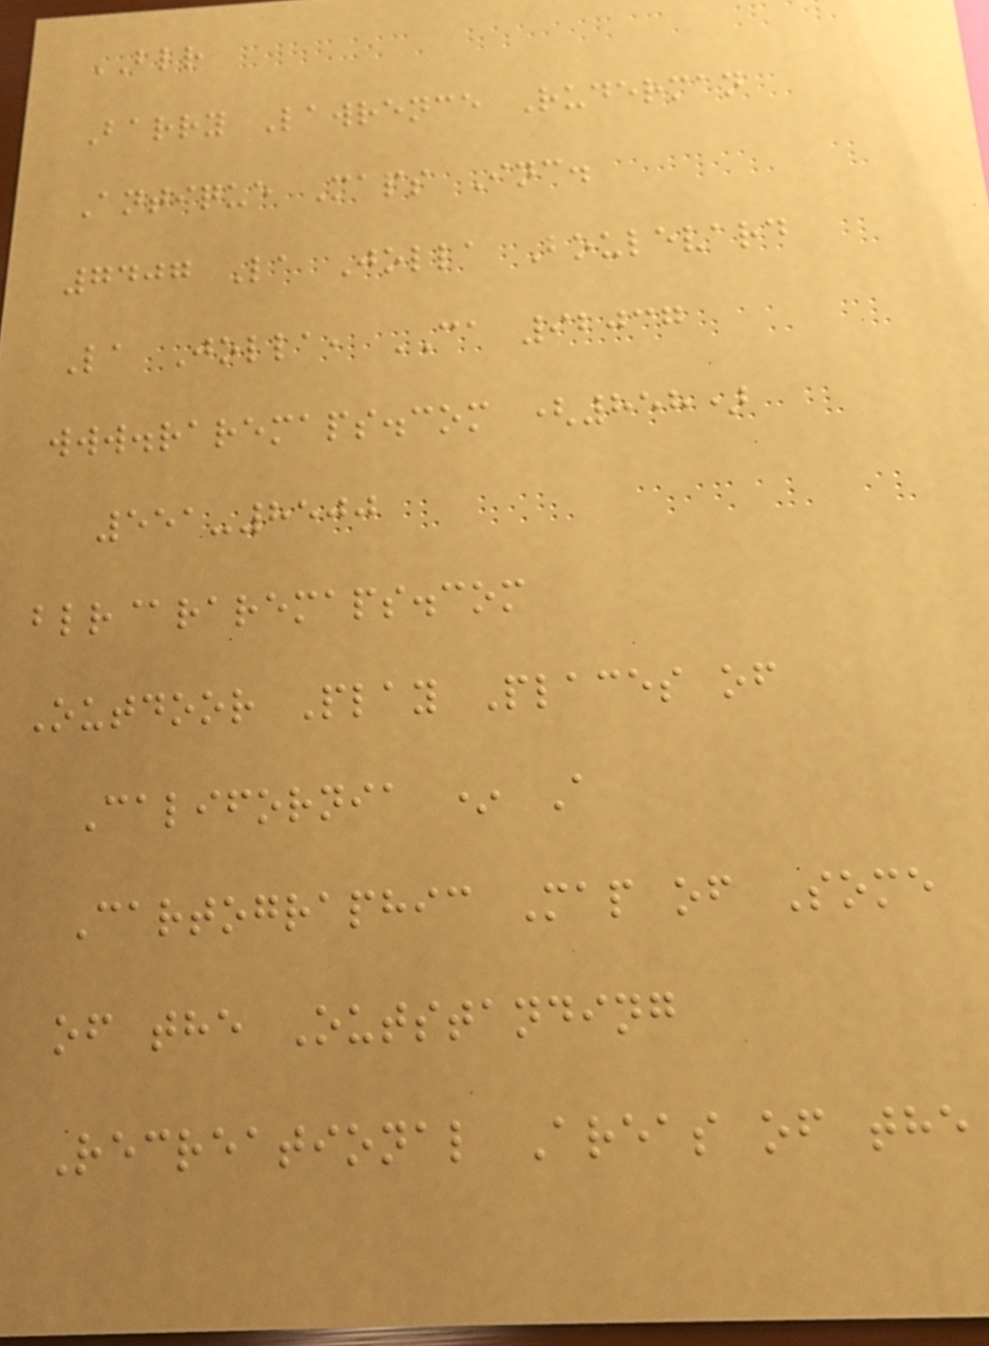BLR
Barry Lawrence Ruderman
Antique Maps Inc.
7407 La Jolla Boulevard
La Jolla, CA 92037
www.raremaps.com (858)
551-8500
blr@raremaps.com
Outdoor Play Places of
California * A
Cartographic Map of Some
of the Outstanding
Recreational Areas of the
